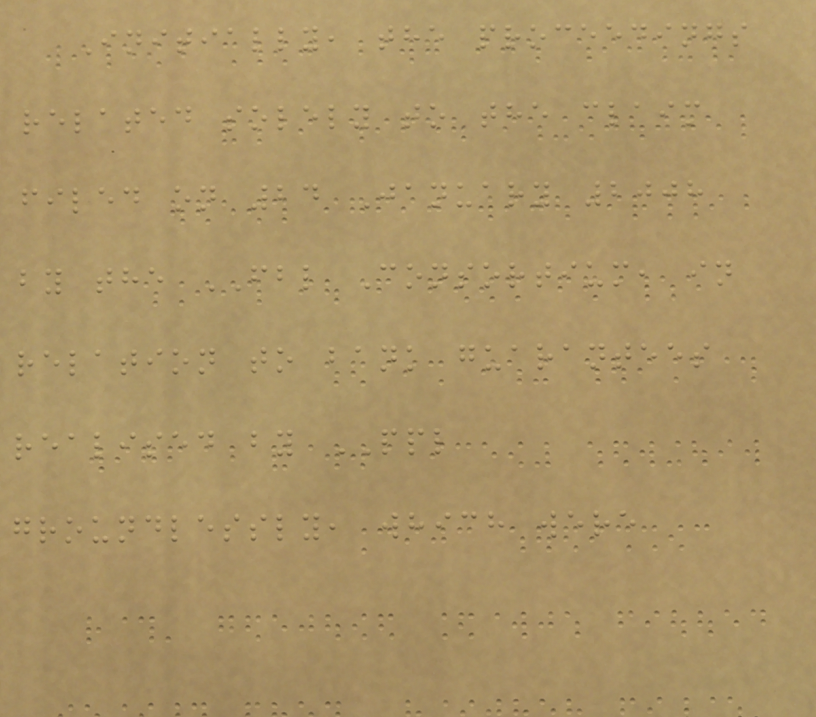Initially, the proceedings
related solely to the claim
filed on 24 January 2008
by the FBL Consortium, in
relation to bank guarantees
realised by PPL
groundlessly, which were
